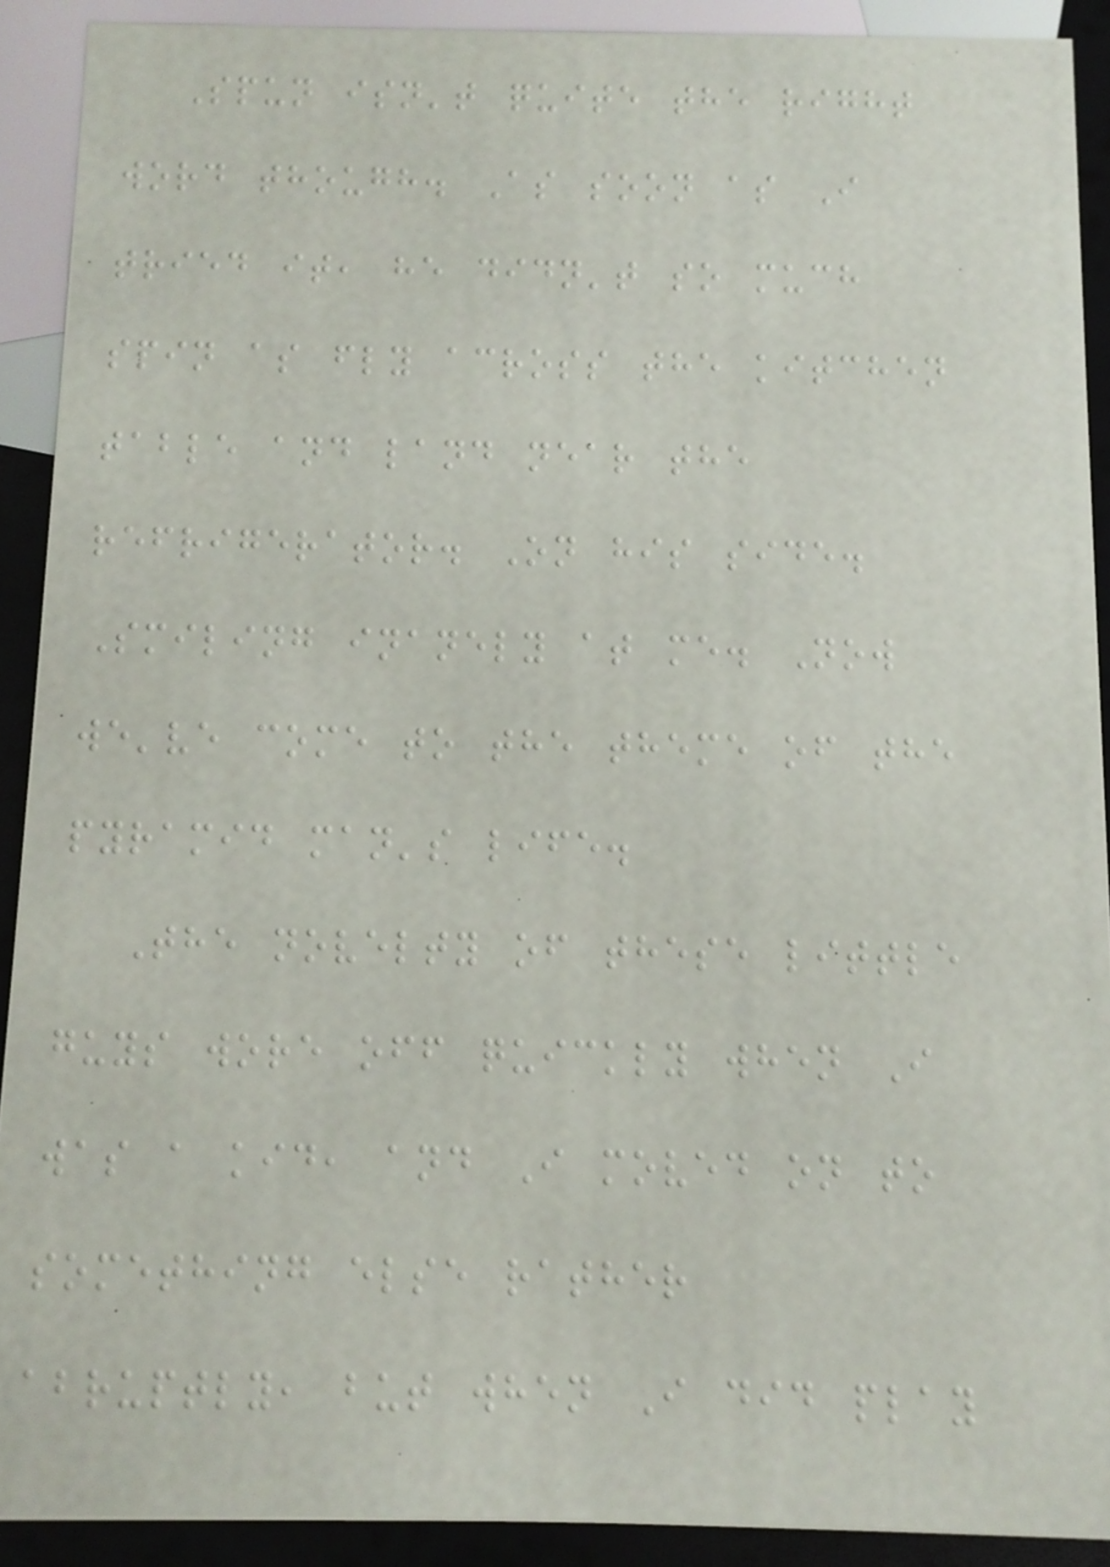Spun isn't quite the right
word though. As soon as I
tried it, he didn't so much
spin as fly across the kitchen
table and land near the
refrigerator. On his side.
Smiling inanely at me. Now
we've come to the theme of the
pyramid man's life.
The novelty of these little
guys wore off quickly when I
was a kid, and I moved on to
something else rather
abruptly, but when I did play
